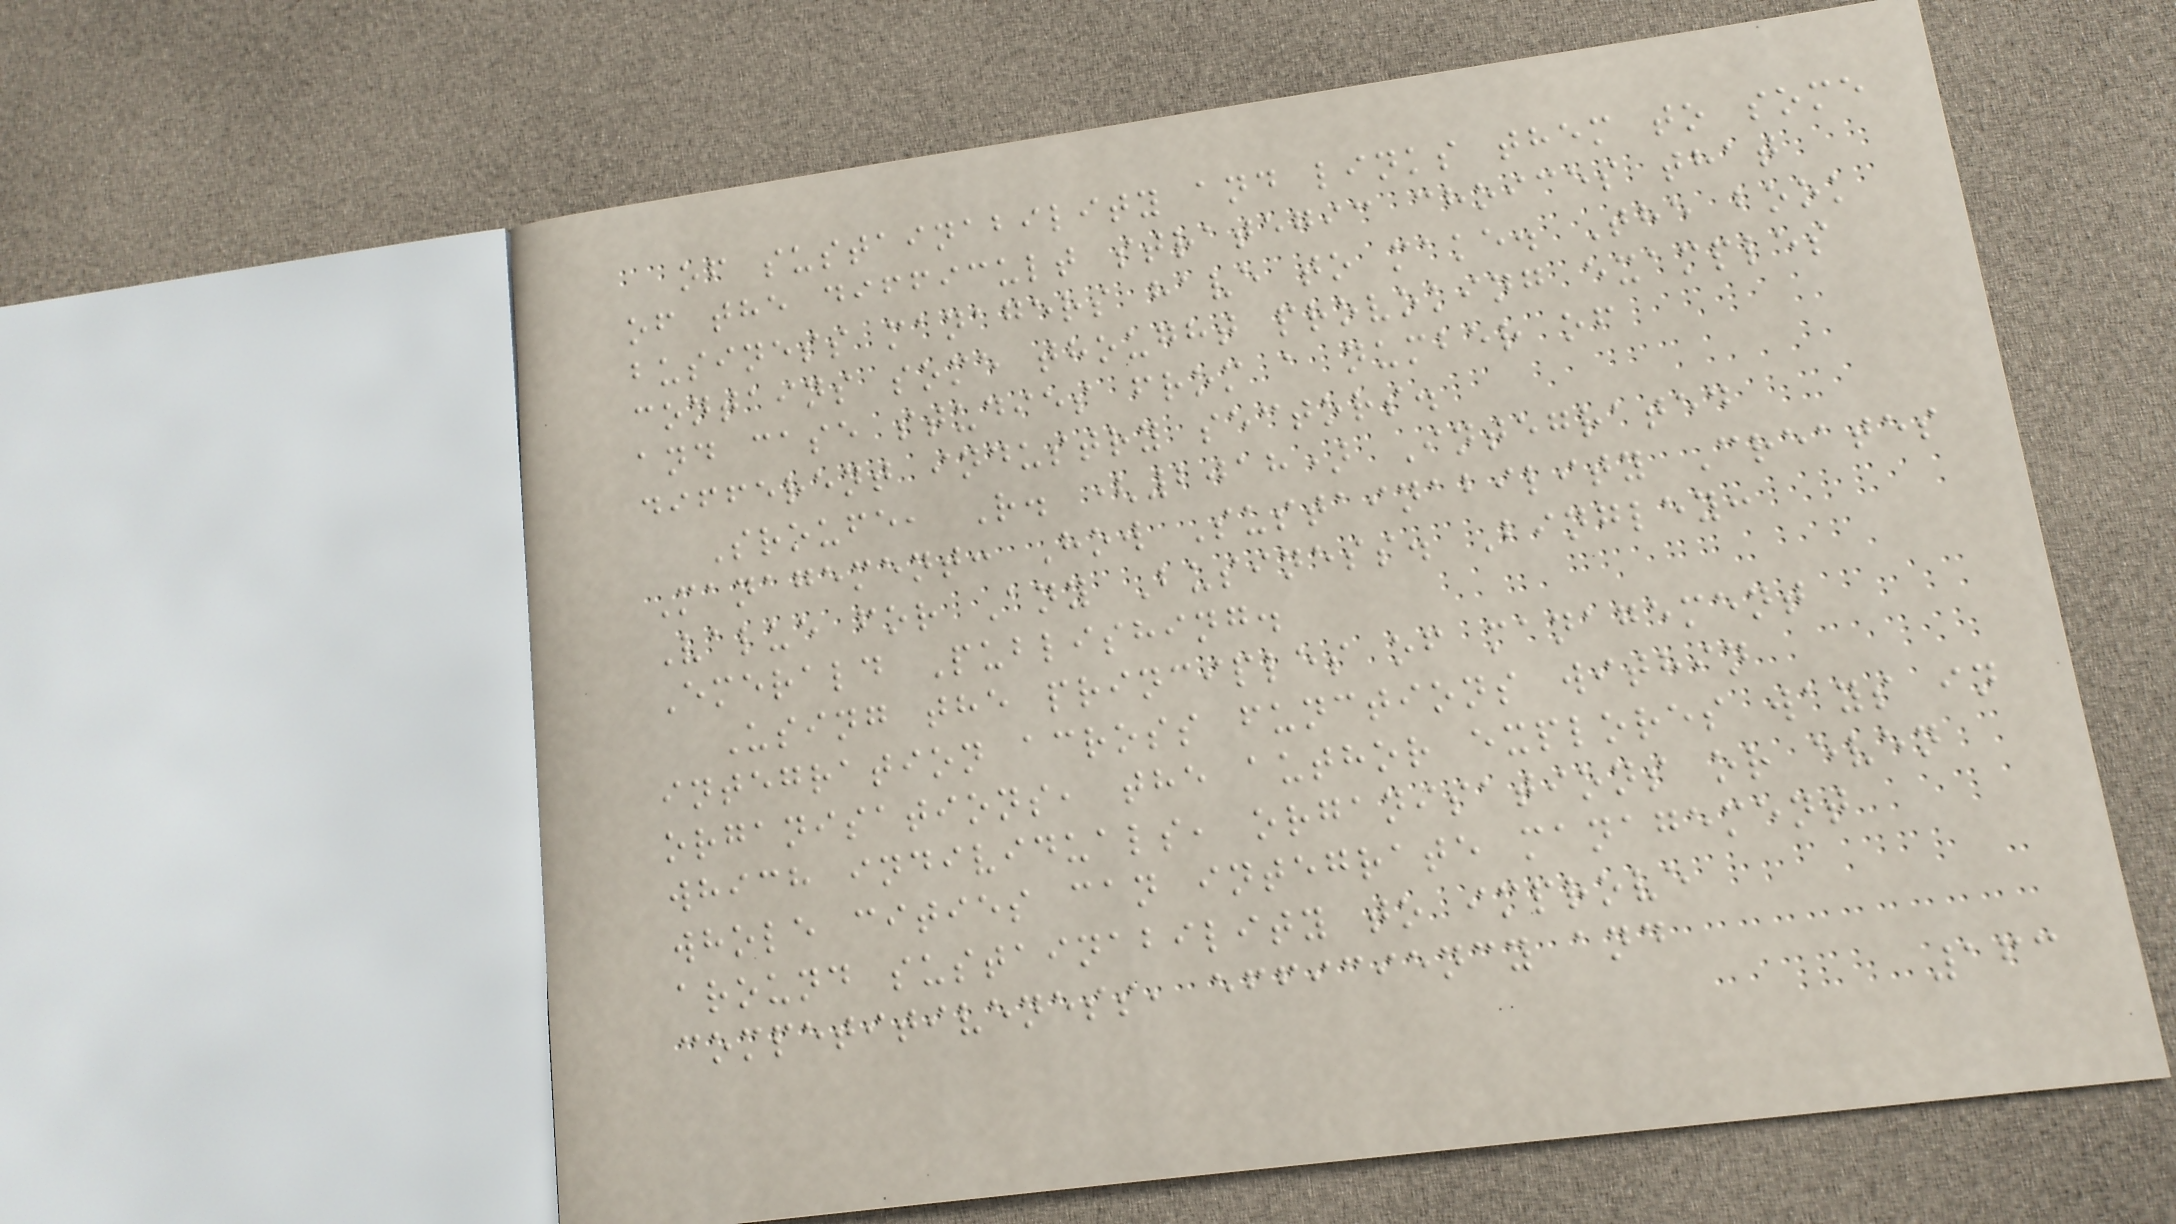of sustainability and links them to some
of the difficult strategic choices that
business managers have to make. The book
contains some thought provoking examples
and case studies from a number of
different industry sectors.
Sroufe, R. (2018) Integrated
Management: How Sustainability Creates
Value for Any Business. Bingley:
Emerald Publishing.
Using the principles of management
integration across functions within
organisations, the author explores ways in
which individuals, organisations or even
whole cities can integrate management
around sustainability to improve
competitiveness, efficiency and
163
